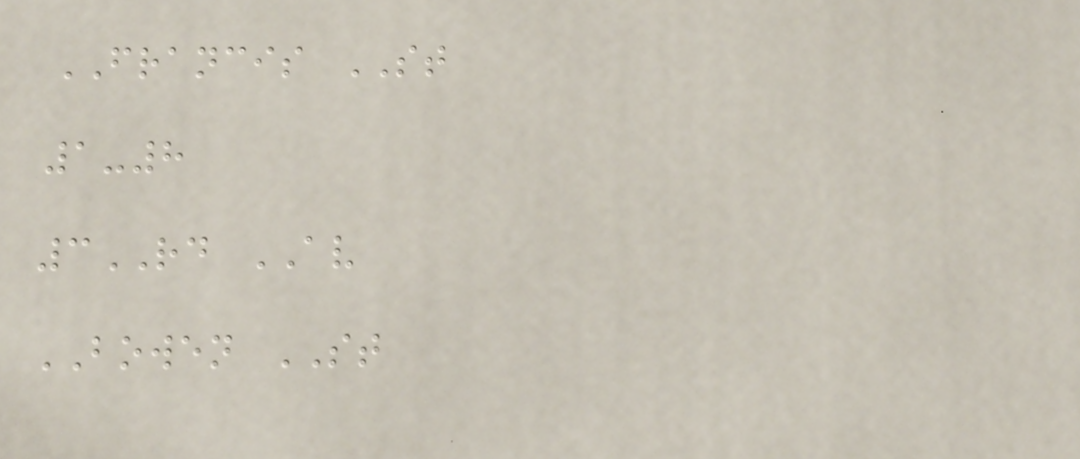FRANCIS ST
1-8
3RD AV
BOWEN ST
